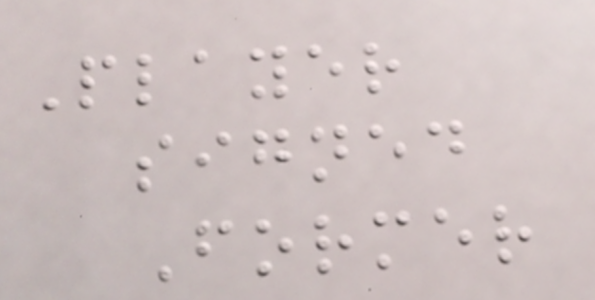Player
signed
Former
